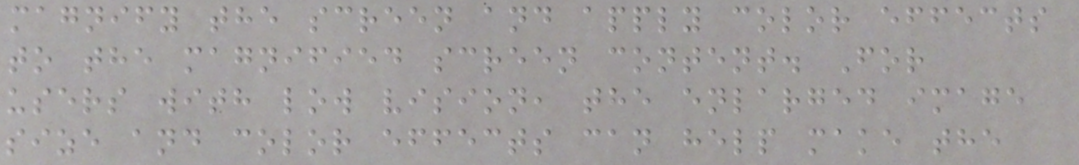magnify the screen and apply color effects
to the magnified screen content. For
users with low vision, the enlarged image
size and color effects can help make the
